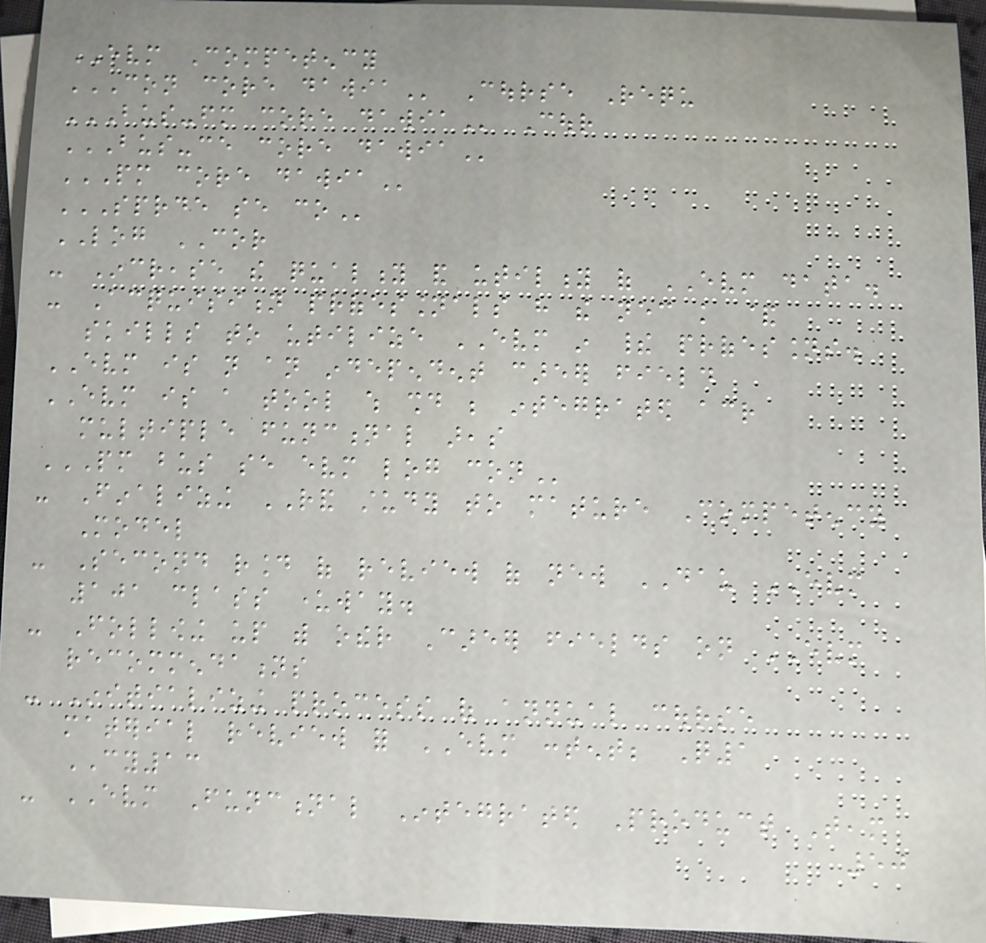EVM Competency
CON CORE DAWIA Course Requ
BUS-FM CORE DAWIA Cour
BUS-CE CORE DAWIA
PM CORE DAWIA
SPRDE SE CO
LOG COR
- Increase the quality and utility of EVM data.
- Acquisition professionals have the necessary knowledge &
skills to utilize EVM in their professions.
EVM is not an independent career field
EVM is a tool which should be integrated across
multiple functional areas
PM BUS SE EVM LOG CON
- Finalizing RAND study to mature Competency
Model
- Second round of review of new DAU EVM
101 class underway.
- Following up with other Career fields on EVM
recommendations
- Initializing process of annual course
material review for EVM content; Q1
CY13
- EVM Functional Integrated Product Team
50
